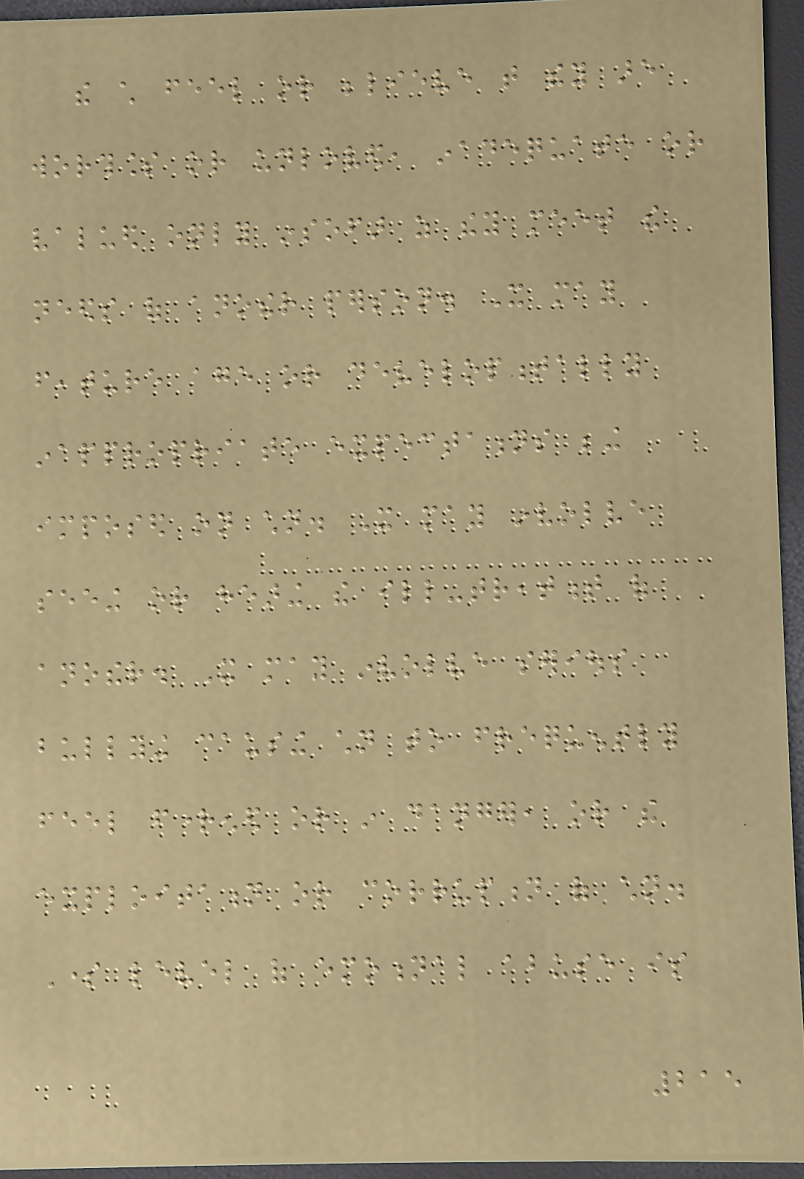the child feel or believe that they are
worthless or unloved, inadequate or
valued only insofar as they meet the
needs of another person. It may
feature age or developmentally
inappropriate expectations being
imposed on children. It may involve
seeing or hearing the ill-treatment of
another. It may involve serious
bullying causing children to frequently
feel frightened or in danger, or the
exploitation or corruption of children.
Some level of emotional abuse is
215
